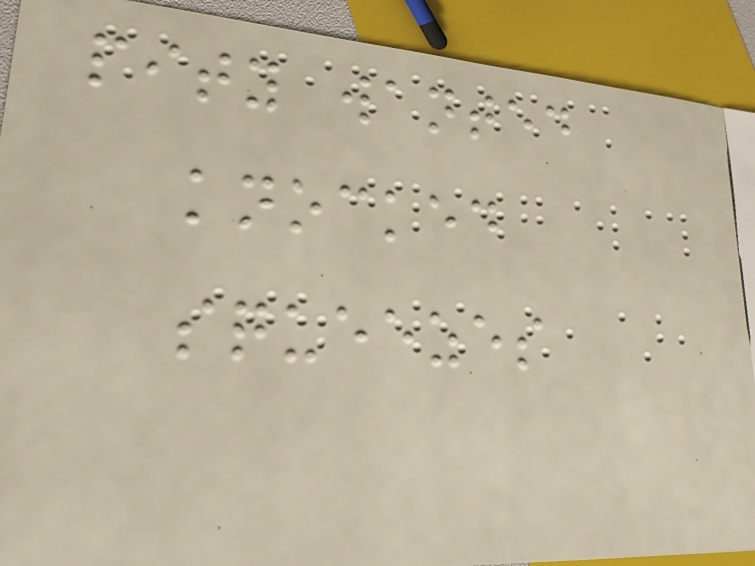pity wanted
knocked
squeezes
